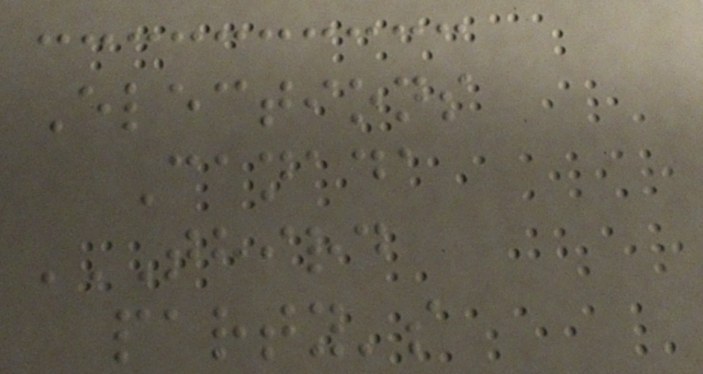Elections
Canada
THIRD
PARTY'S
